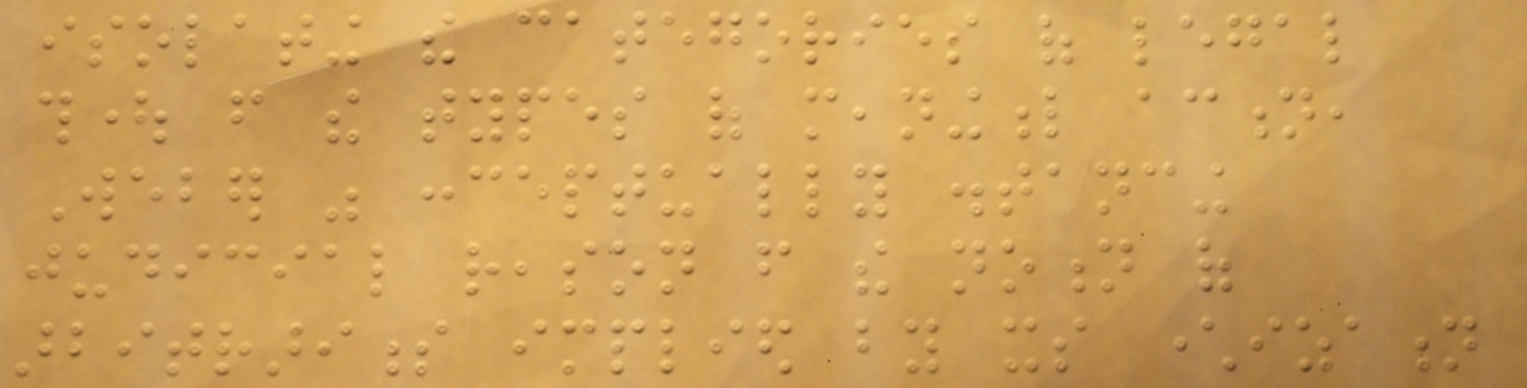isolating the categories of legal
thought from the types of meaningful action,
Weber was conceptually distancing
judicial reason from the notion of
arbitrariness implied by its characterization
